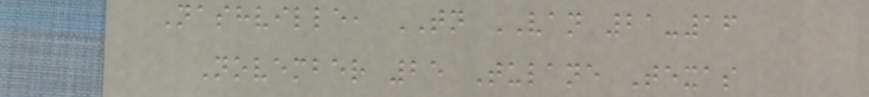Nashville, TN VAN 21-16
November 25 Tulane Texas
